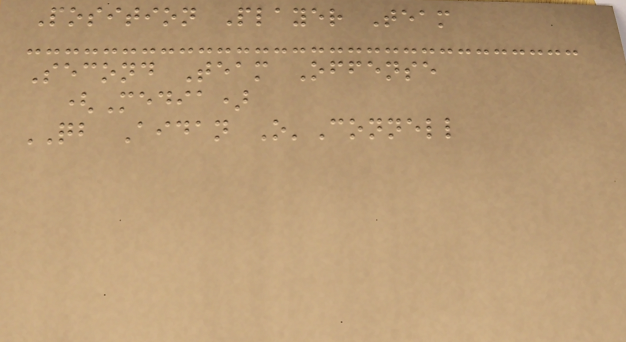Position Player Team
Second Team Offense
(Media)
QB Aidan O'Connell
